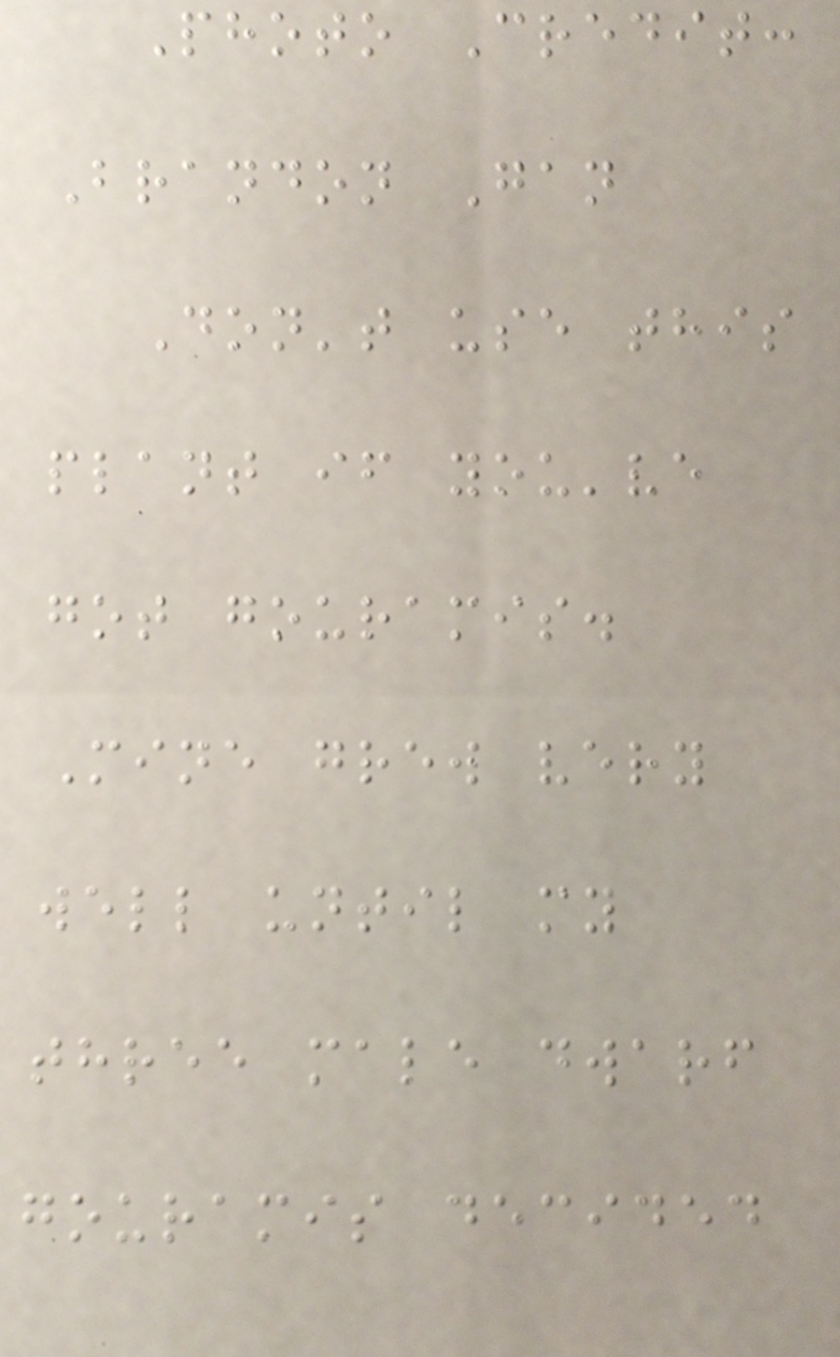Photo Credit:
Brandon Gan
Don't use this
plant if you've
got gouramis.
Mine grew very
well until my
three male dwarf
gouramis decided
